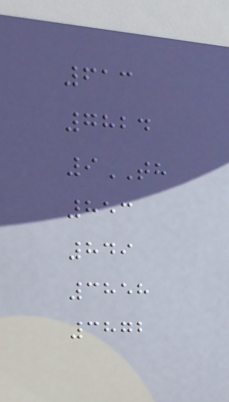613
7824
9TH
853
849
3858
3872
